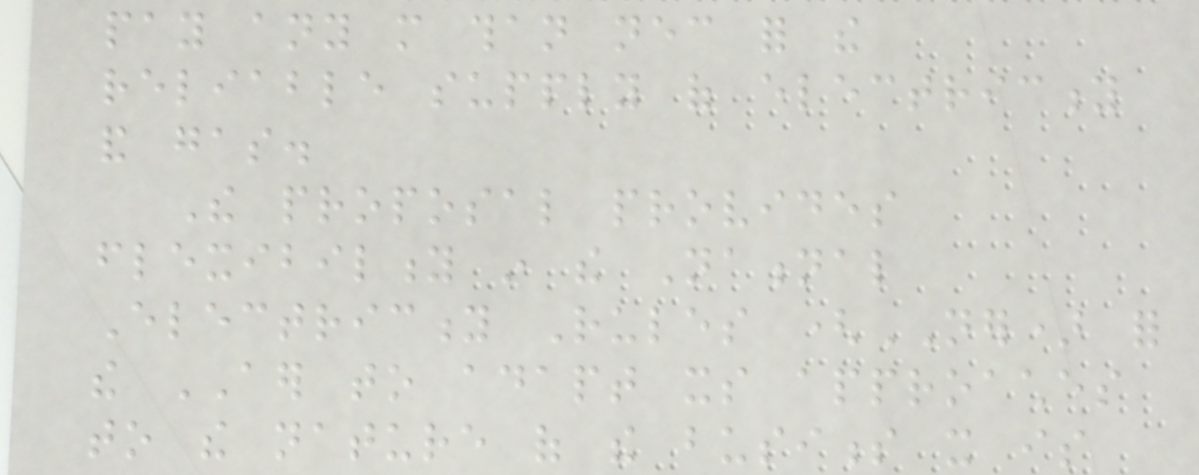pay any more than necessary for the
reliable supply of electricity
and gas.
The proposal provides
flexibility in the National
Electricity Rules (NER) for
the AER to adapt its approaches
to the nature of the business it is
